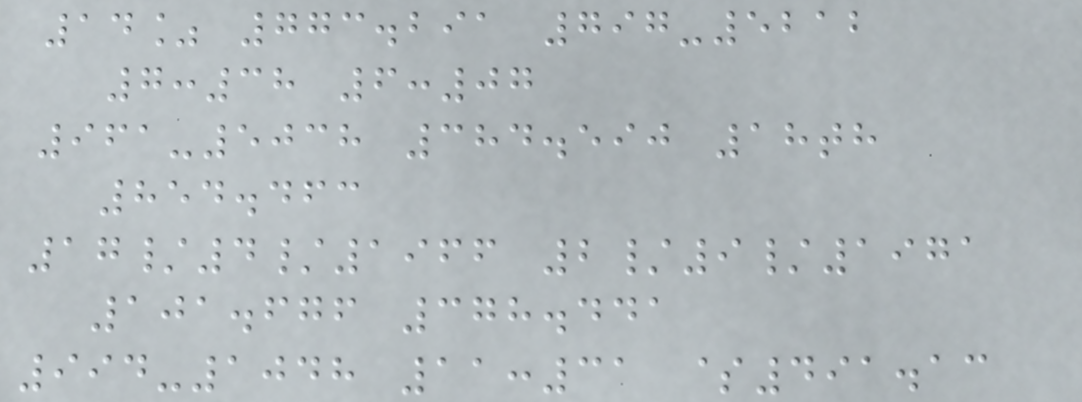14% 773.291 797-5212
7:38 6:07
961-5038 384.590 18th
854.463
17/4/1966 2/9/1971
101.676 378.441
994-1048 11:31 $491.13
